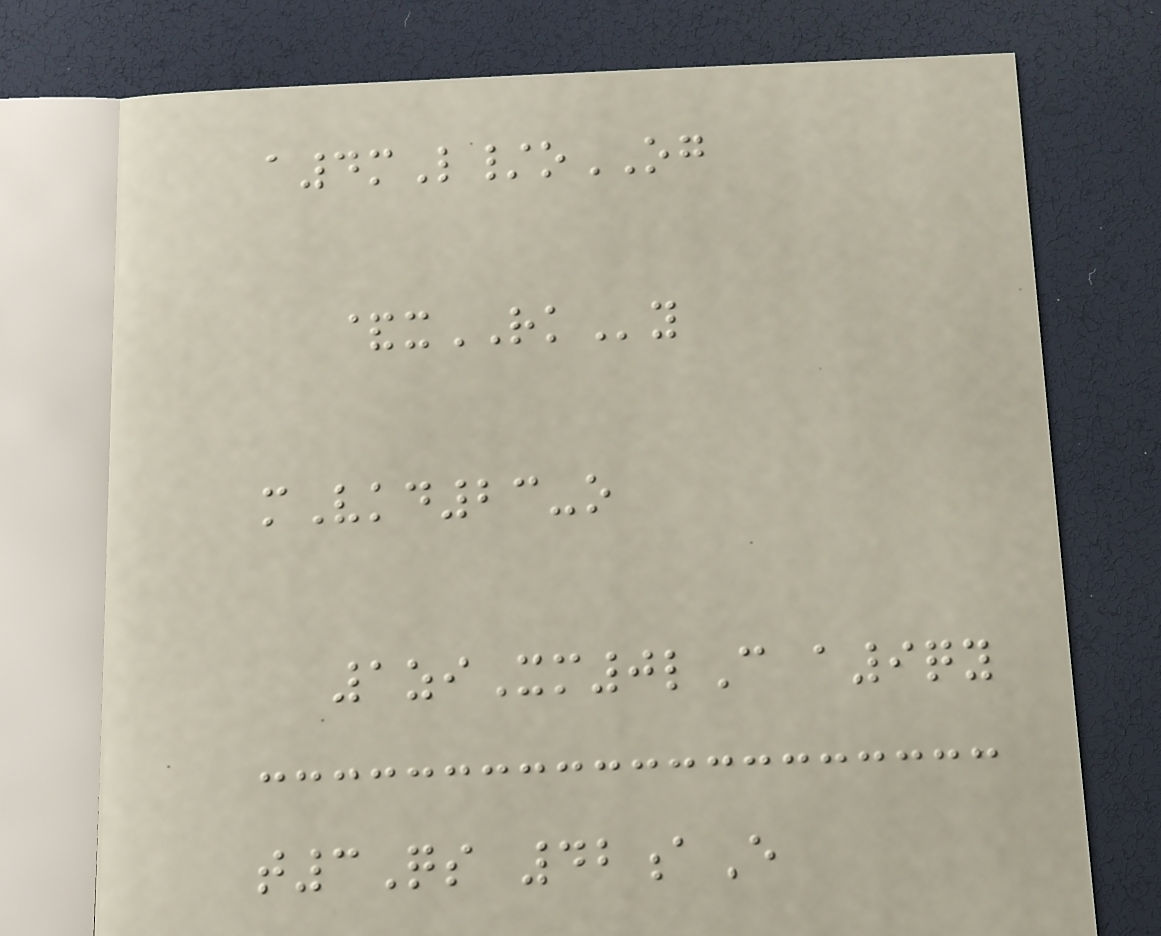a4mL/oOG
&xRKy
mVkd23-o
1ziXm0lC a9qy
t3Qs 42aE
